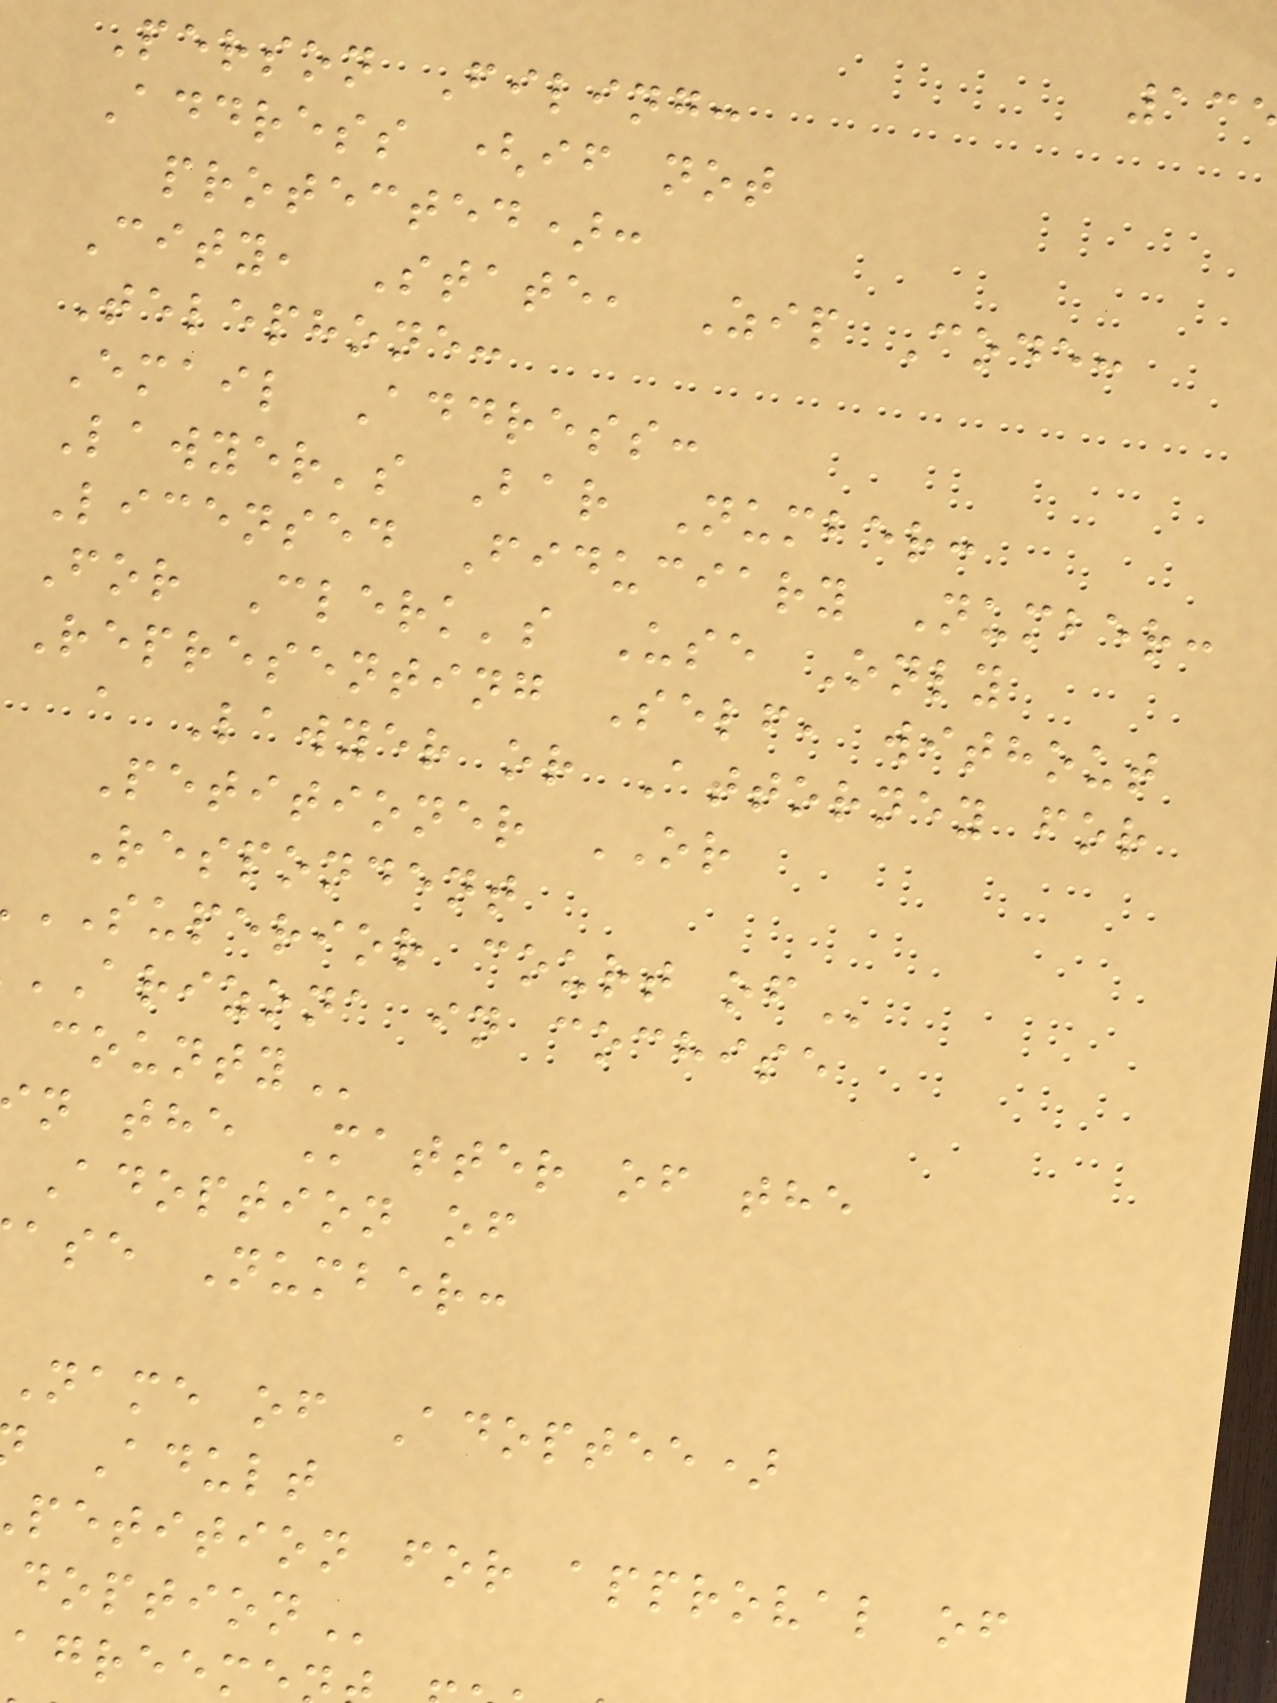Person Filing:
Address (if not
protected):
City, State, Zip Code:
Telephone:
Email Address:
Lawyer's Bar Number:
Licensed Fiduciary Number:
For Clerk's Use Only
Representing Self, without
a Lawyer or Attorney for
Petitioner OR
Respondent
SUPERIOR court
ARIZONA in cochise
n the Matter of the
Adoption of
ase Number:
Name of Adoptee)
Adult
petition for approval of
